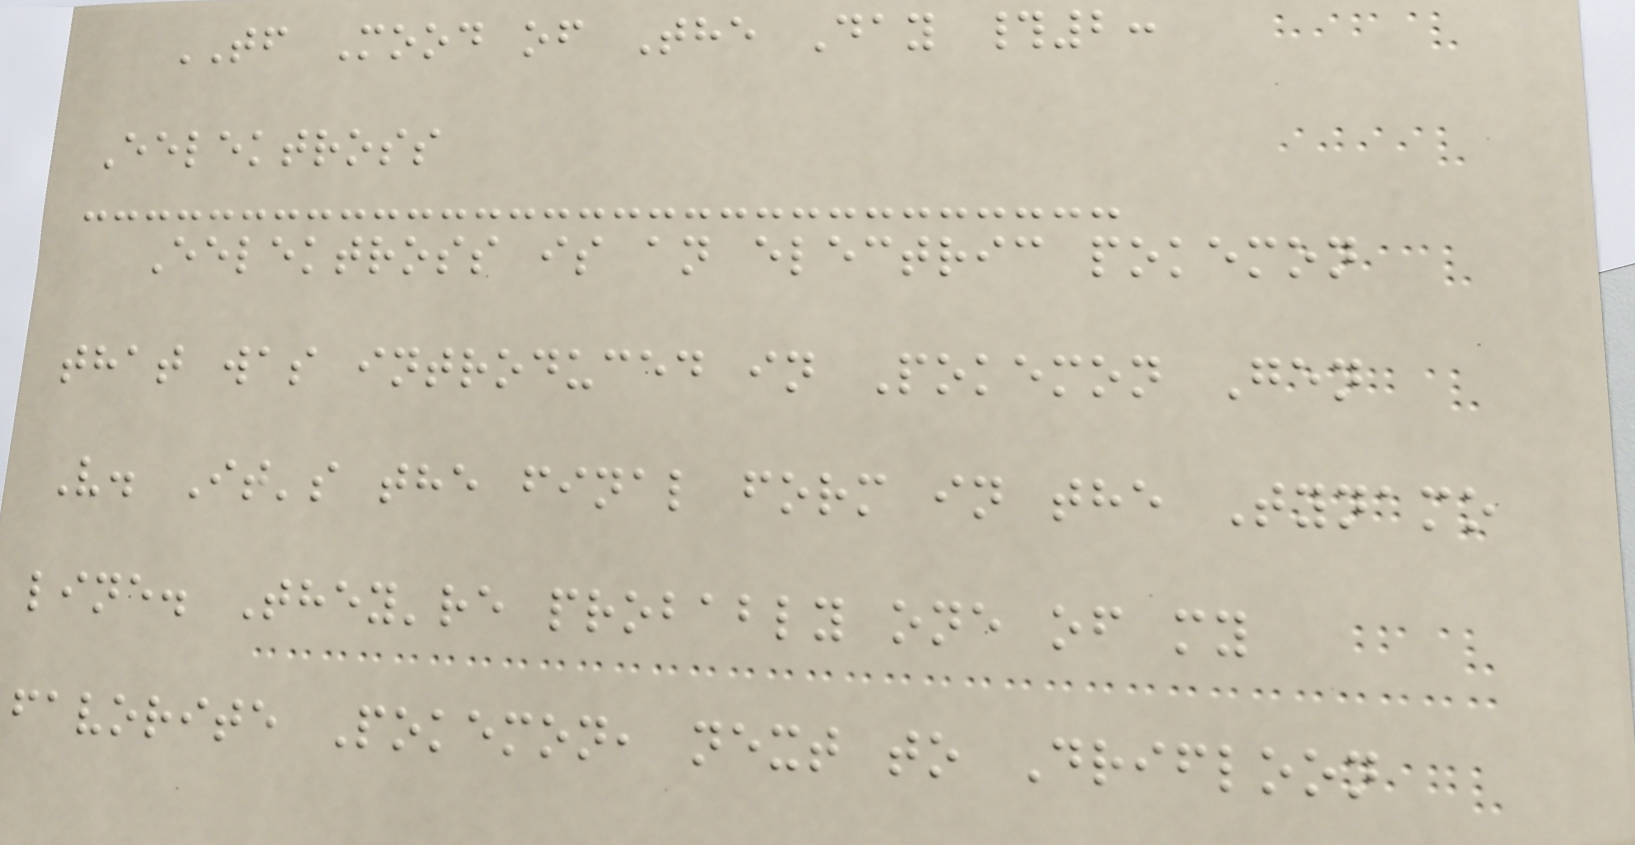TF Mood of The Day #2:
Eelektross
Eelektross is an electric pokemon
that was introduced in Pokemon Gen
V. It's the final form in the Tynamo
line. They're probably one of my
favorite Pokemon, next to Drifloon
